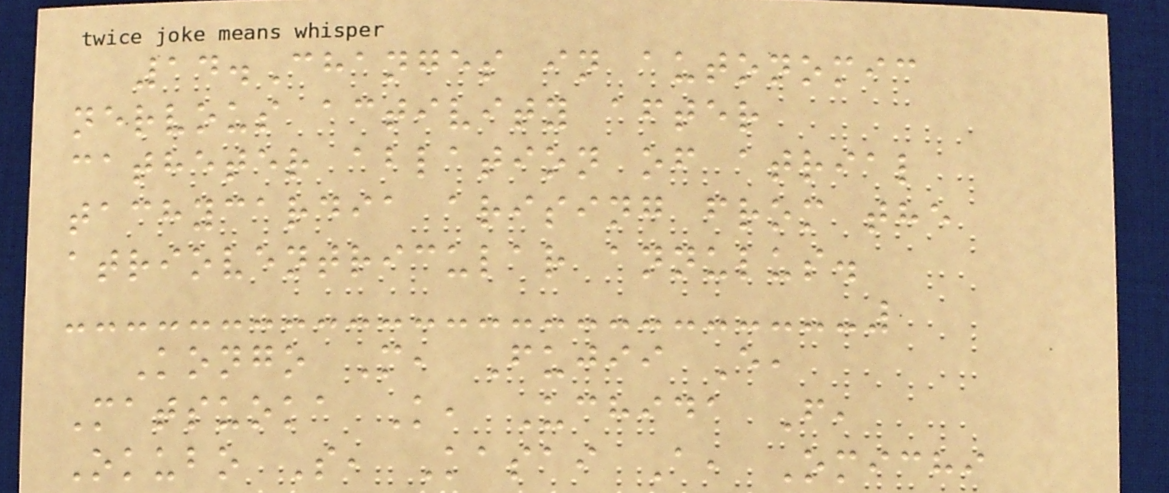14.Changes in autonomic
nervous activity after
catheter ablation of atrial
tachycardia arising from the
atrioventricular annulus.
Kongo M, Fujii E,
Matsuoka K, Uchida F,
Okubo S, Kasai A, Omichi
